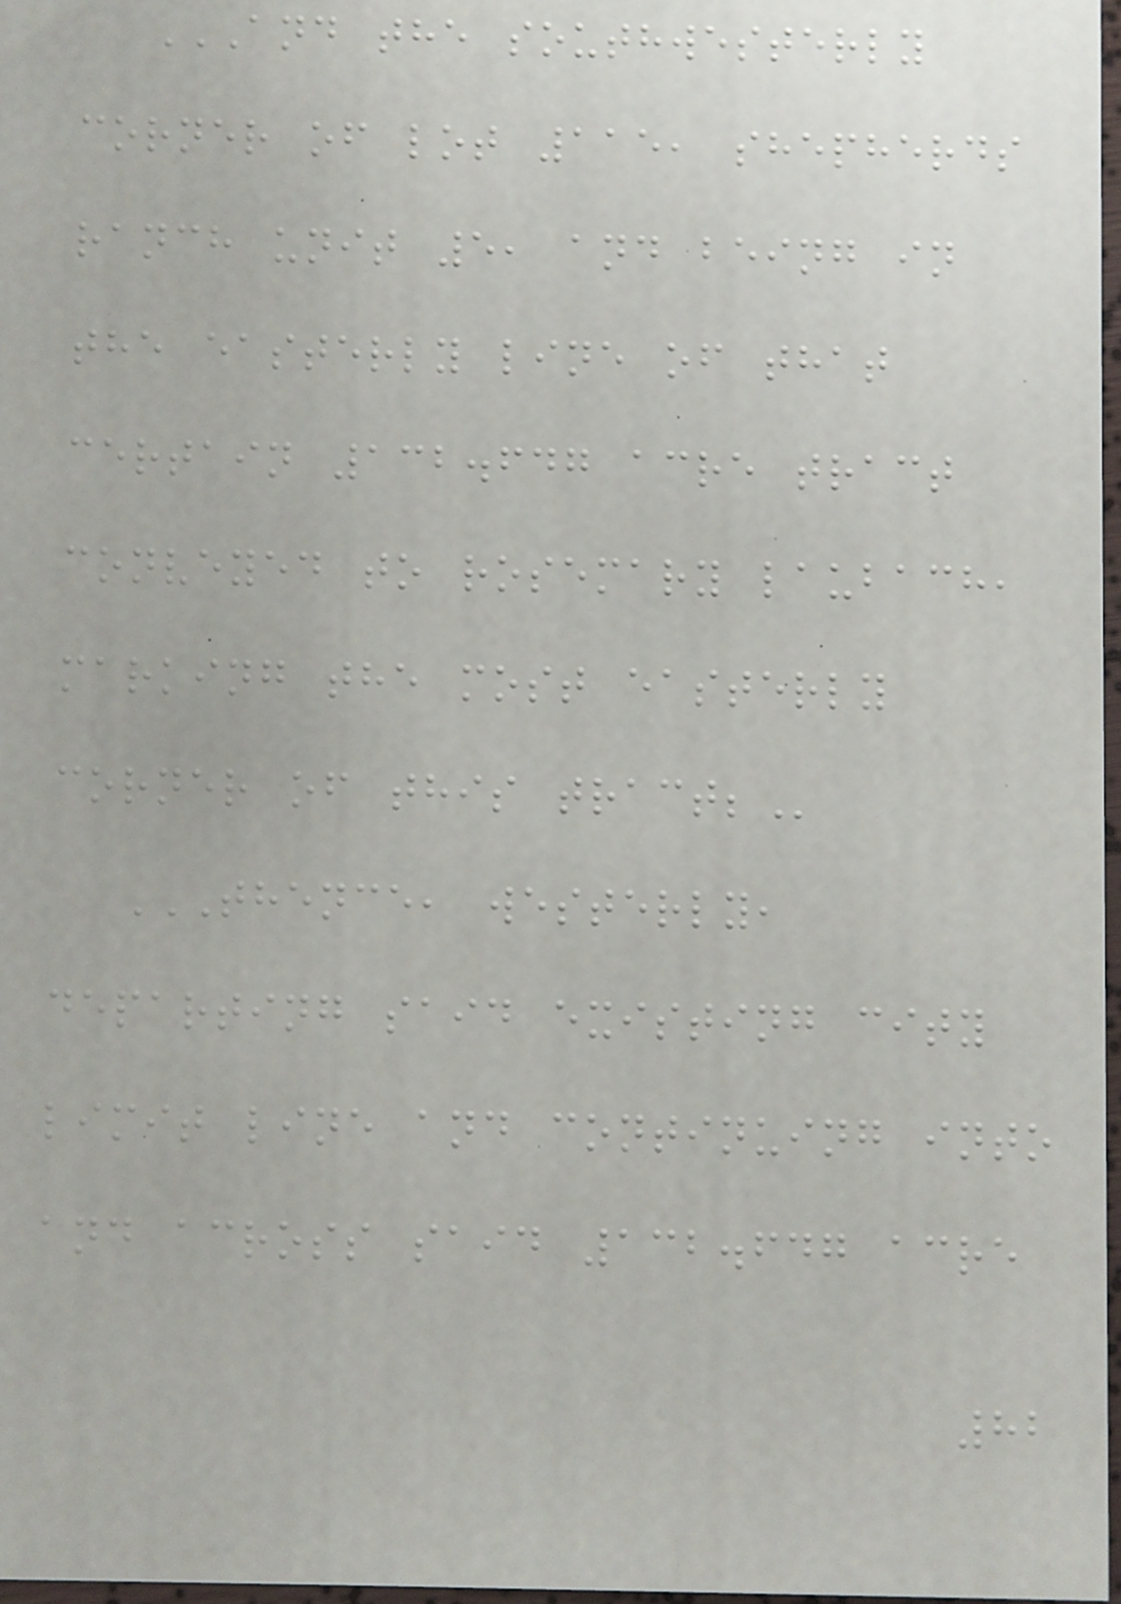AND THE SOUTHWESTERLY
CORNER OF LOT 115, SHEPHERDS
RANCH UNIT 5, AND BEING IN
THE EASTERLY LINE OF THAT
CERTAIN 132.647 ACRE TRACT
CONVEYED TO ROSEMARY LAUBACH,
MARKING THE MOST EASTERLY
CORNER OF THIS TRACT;
THENCE, WESTERLY,
DEPARTING SAID EXISTING CITY
LIMIT LINE AND CONTINUING INTO
AND ACROSS SAID 132.647 ACRE
82
